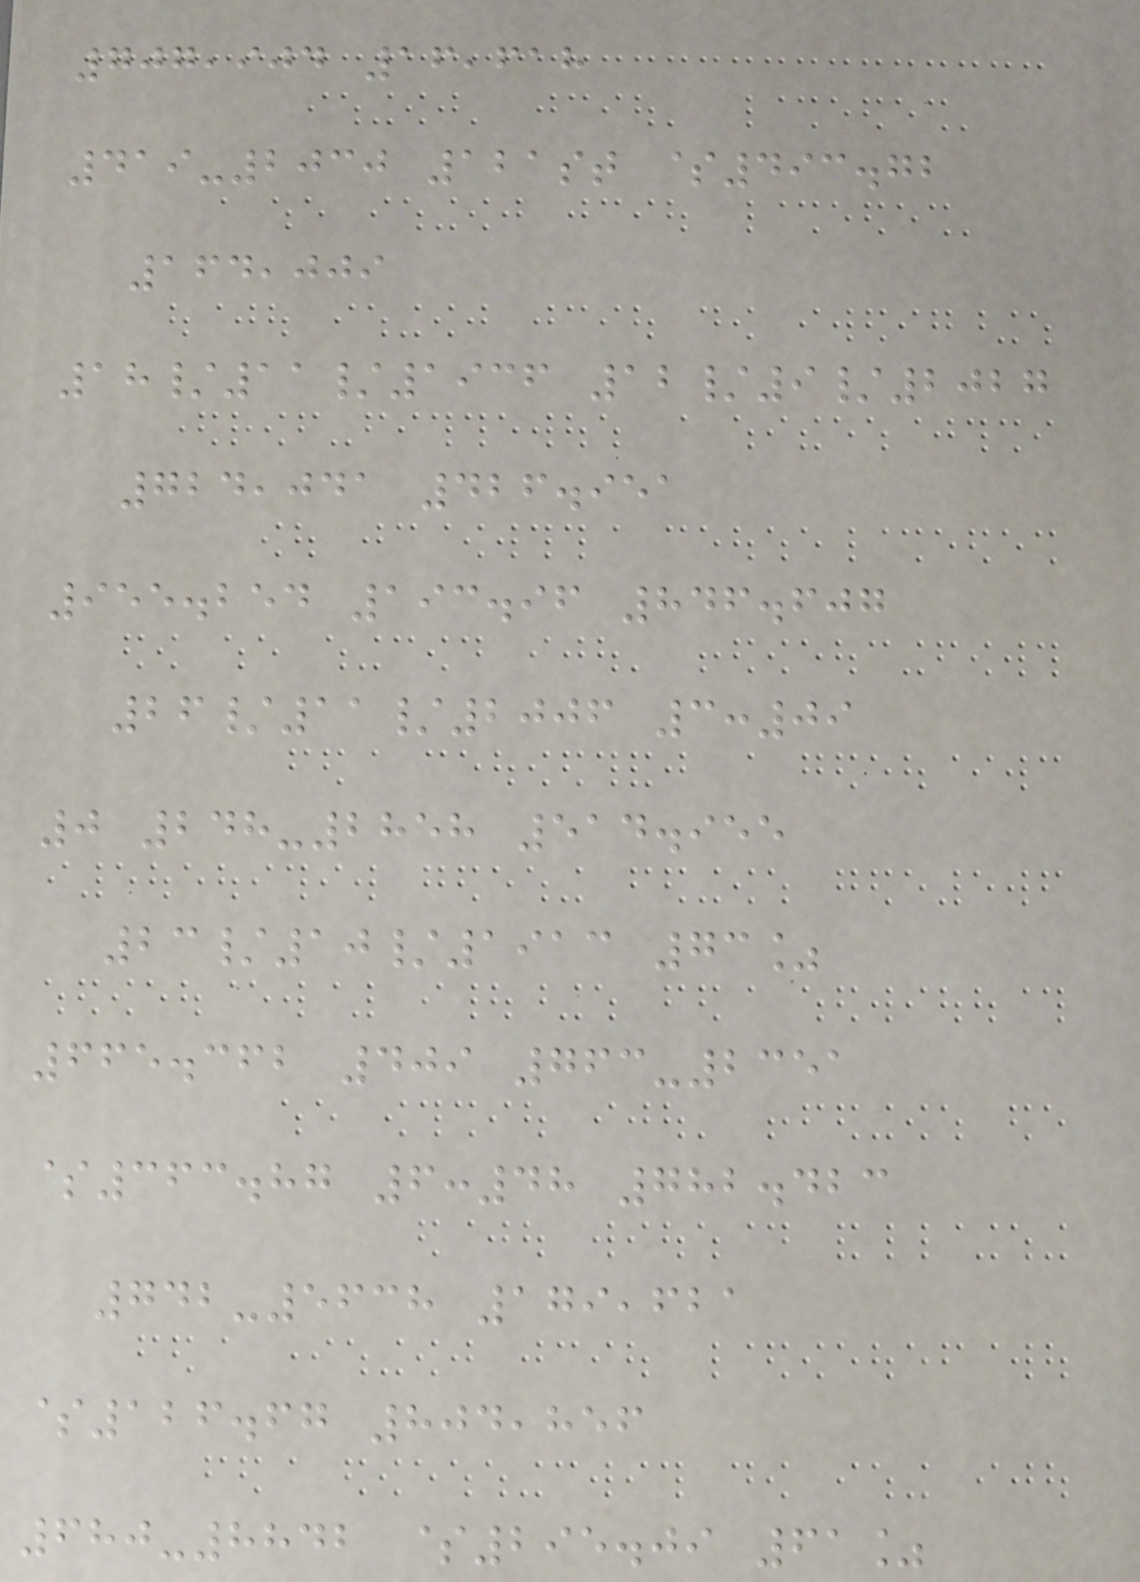707,904 16,618
419-2030 121st $493.72
164,009
18/11/1936 12/9/2027
724,041 426.951
955.254 193.96 846.607
26/11/2006 3:09
0 248-2858 514.955
23/10/1913 73%
665.362 409 763-2351
$363.87 6:48 782.423
742-5638 179,621
$126.67 804,856
680-8842 $295.09 61%
